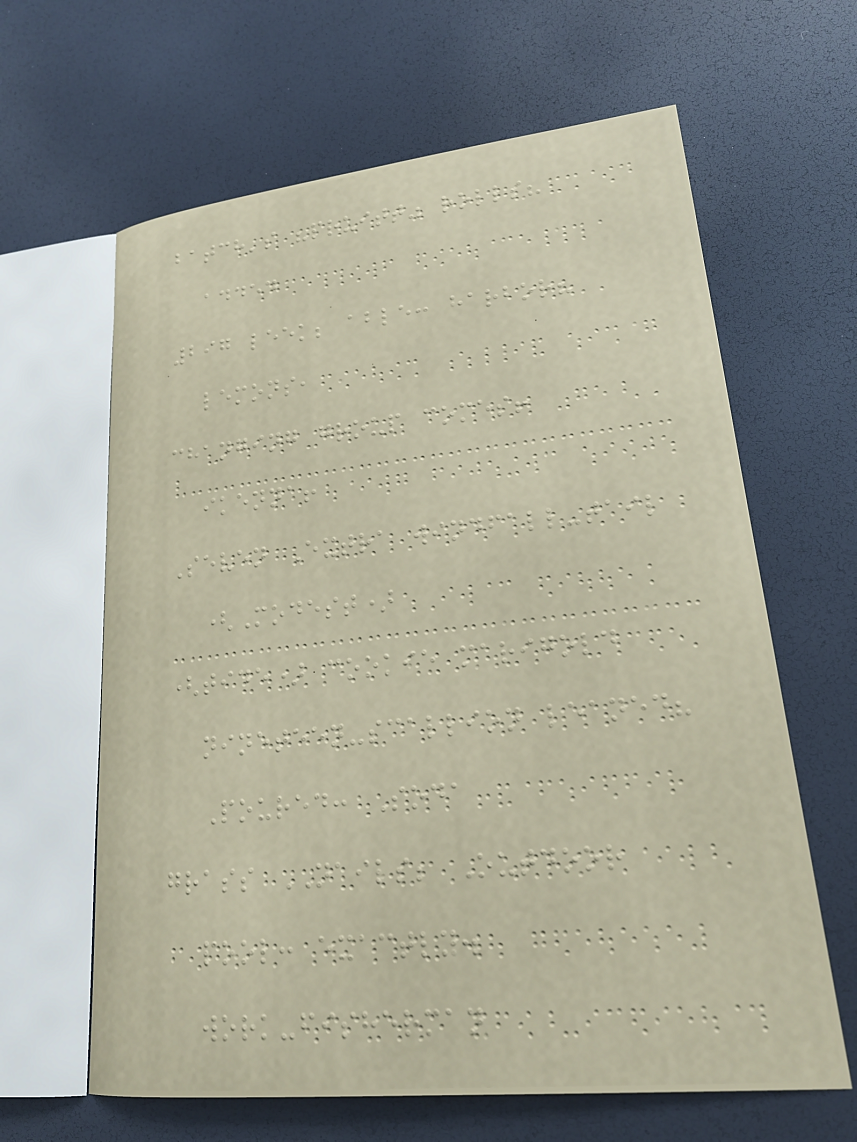batch's "pruitt" rolls?
added
297 leek; able: harbor?
lemons,
changing group comes!
ikenna!
Seven Extra windfall-tail
(Modest)
(tide) cookie marigold
nineteen-scallion leaned?
Poured: Soda
grass NAILS; Outdoor
pool: exactly.
work-fisherman
